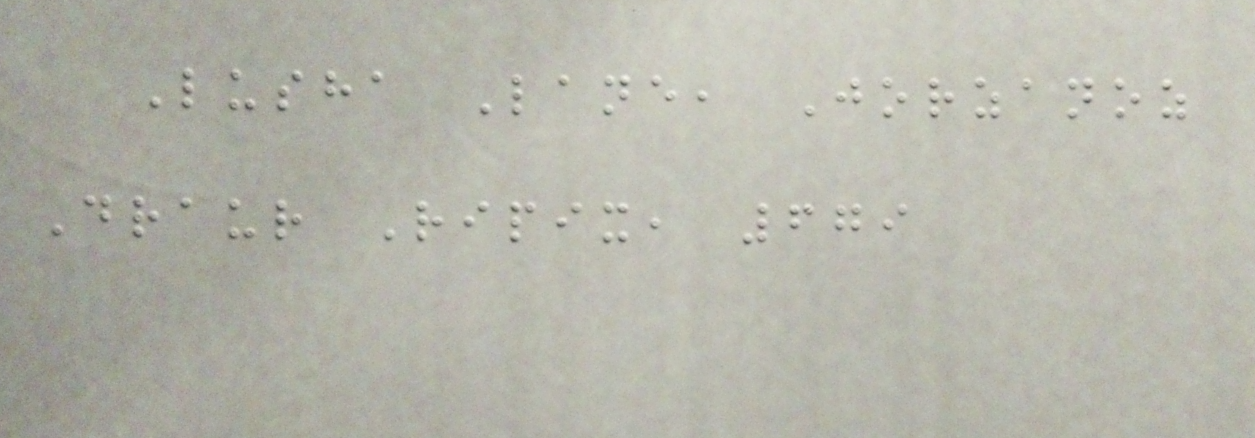Lusha Lane, Jorzanoz
Draur Ripix, 679
